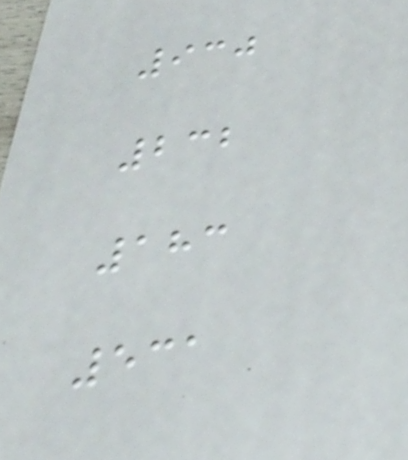930
232
183
531
